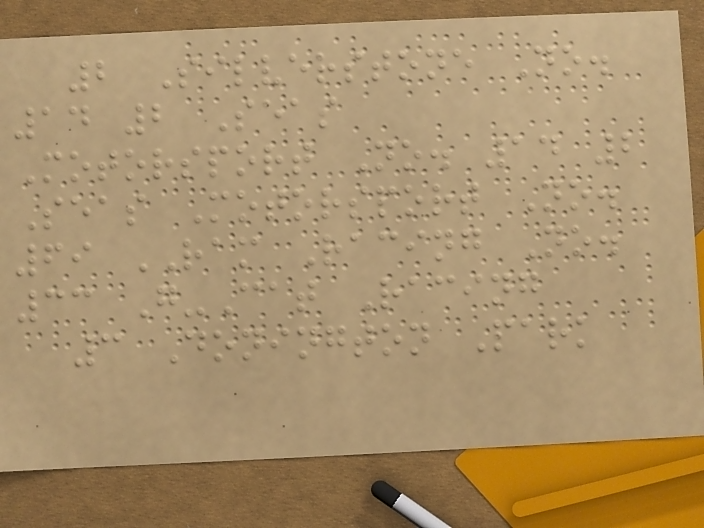2 Silverstone No.
14 2 Seas
Motorsport No. 14 2
Seas Motorsport No.
69 RAM Racing No.
33 G-Cat Racing
3 Donington Park
